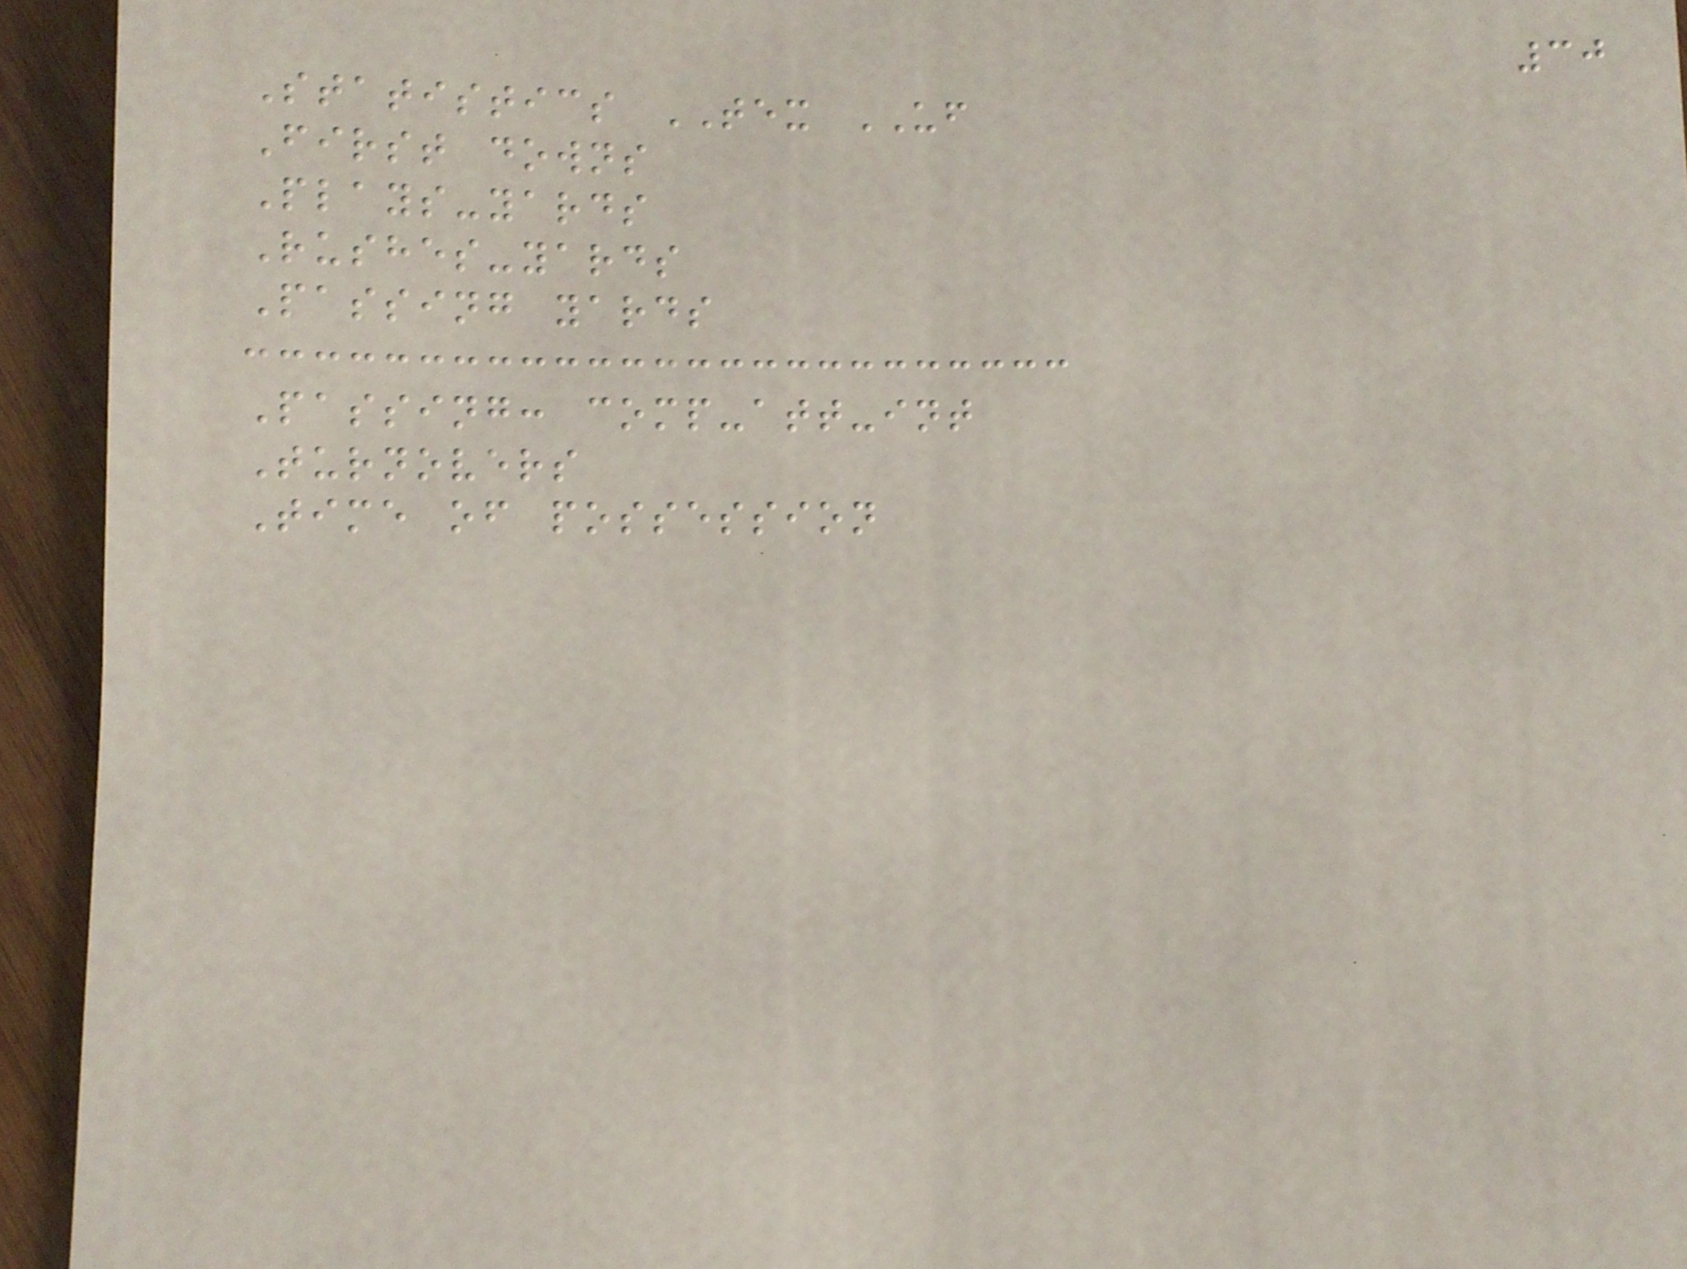30
Statistics TEX UF
First downs
Plays-yards
Rushes-yards
Passing yards
Passing: comp-att-int
Turnovers
Time of possession
